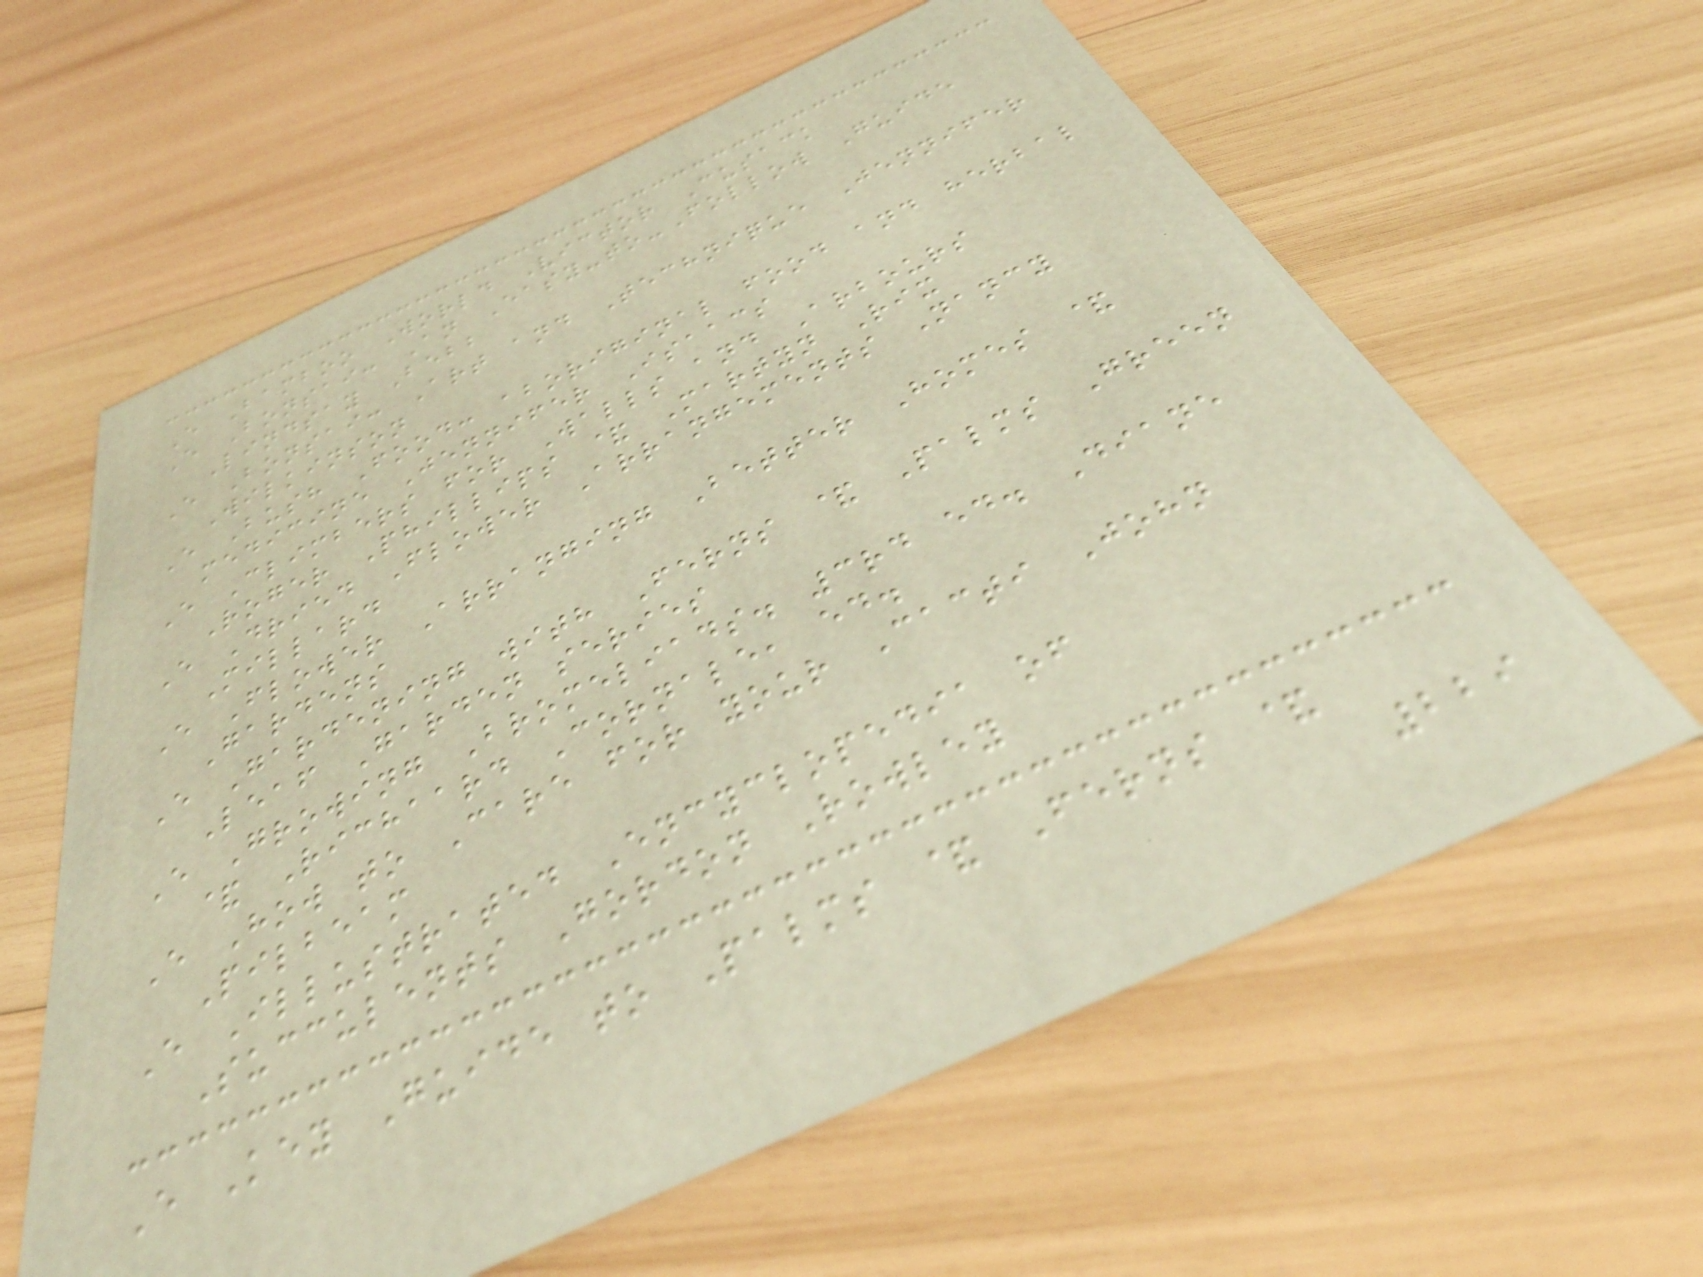E Bamboo World Victor Cusack
E Bonsai: An Easy-to-Follow Guide
Lindsay Bebb
E Bonsai: Art and Technique Jennifer
Wilkinson
E Bush Food: aboriginal food and herbal
medicine Jennifer Isaacs
E Climbers for Walls and Arbours
Roger Phillips & Martyn Rix
E Dried Flower Arrangements Nancy
Millard
E Flower Arranging Better Homes &
Gardens
E Gardening with Ferns & Palms Green
Leaf Garden series
E Growing Bromeliads. 3rd ed. Diane
& Richaard Cornale, ed.
E How to Care for your Cacti John
Pilbeam
E Illustrated Encyclopedia of
Succulents Gordon Rowley
E Key Guide to Palms & Ferns &
229
